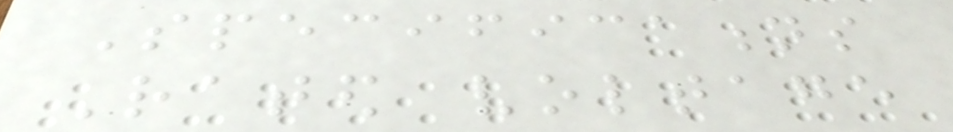Specifications
Rated voltage
